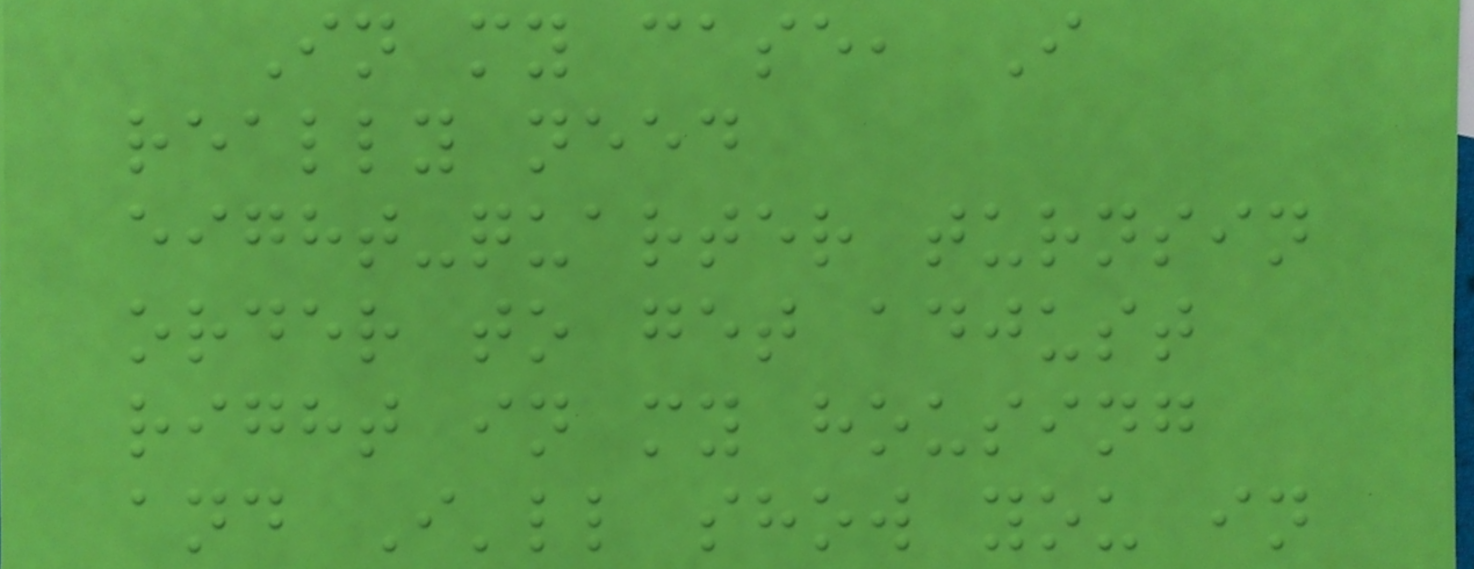In my case, I
really need
eight-quarter turnsin
order to get adjust
right in my housing
and I'll show you in
